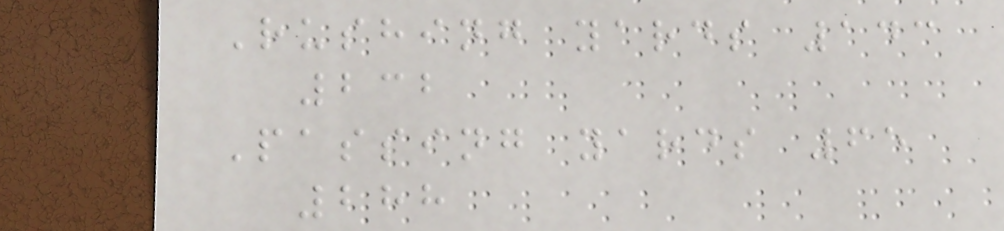Rushing yards 143
232
Passing yards 65
288
